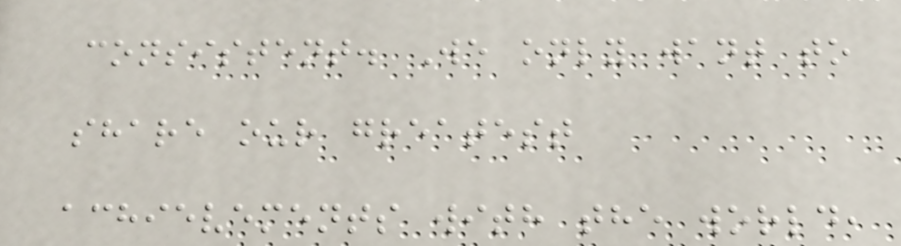consistent. We only want to
share our greatest
achievements with the world,
